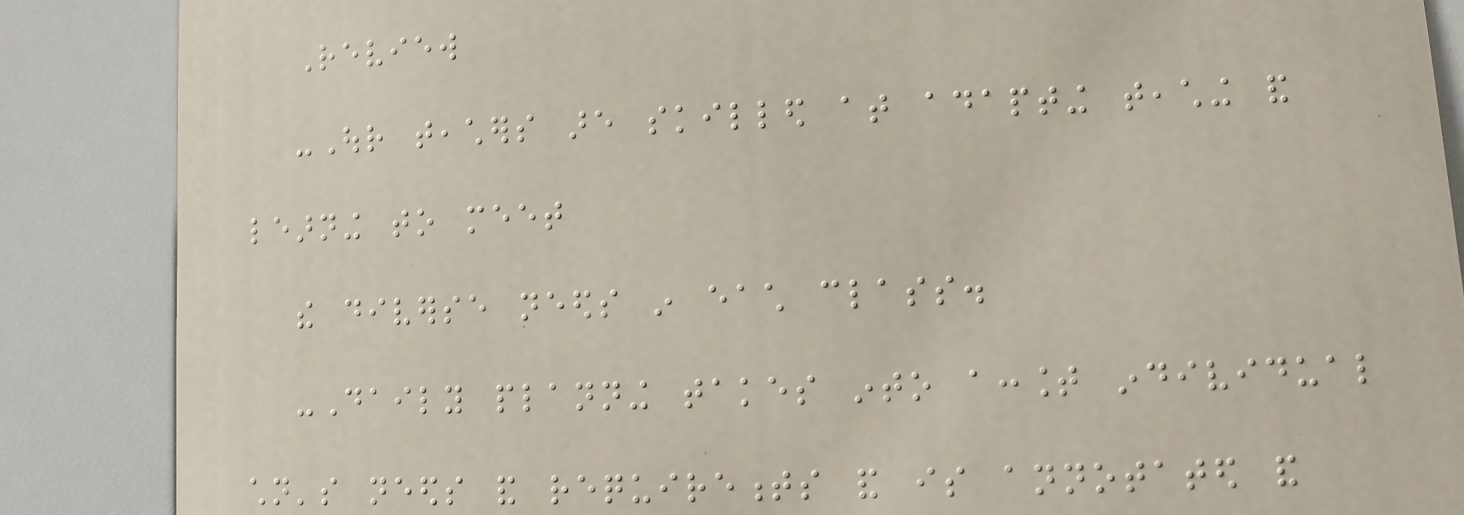Review
-Our teachers are skilled at adapting teaching and
learning to meet
the diverse needs in each class.
-Daily planning takes into account individual
children's needs and requirements and is annotated and
